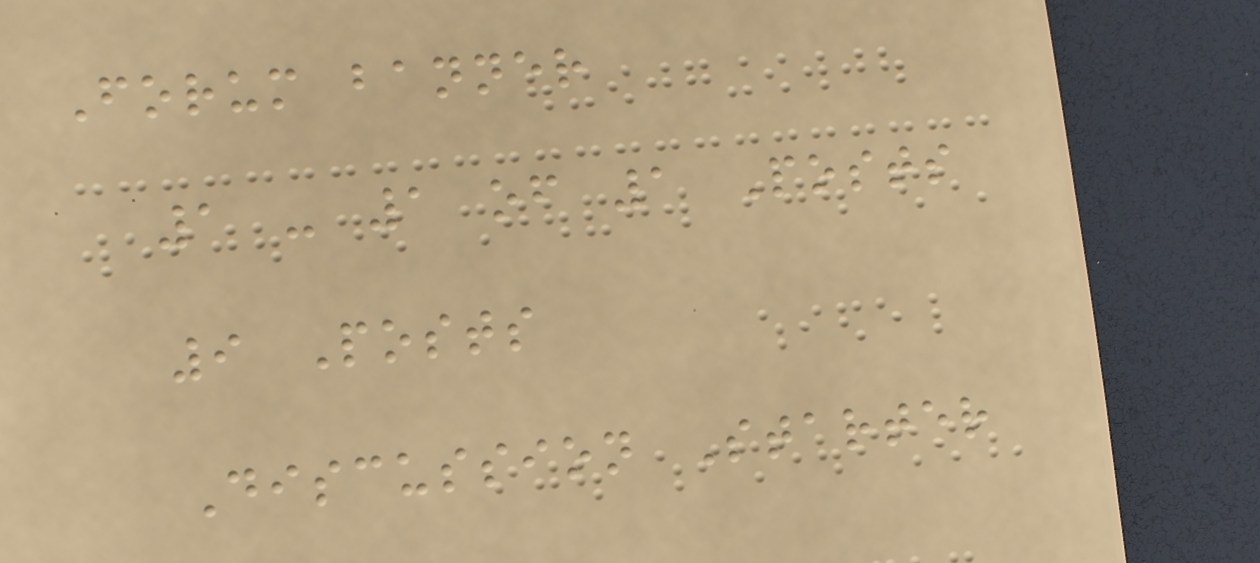Forum banner
1 - 1 of 1 Posts
9 Posts
Discussion Starter
